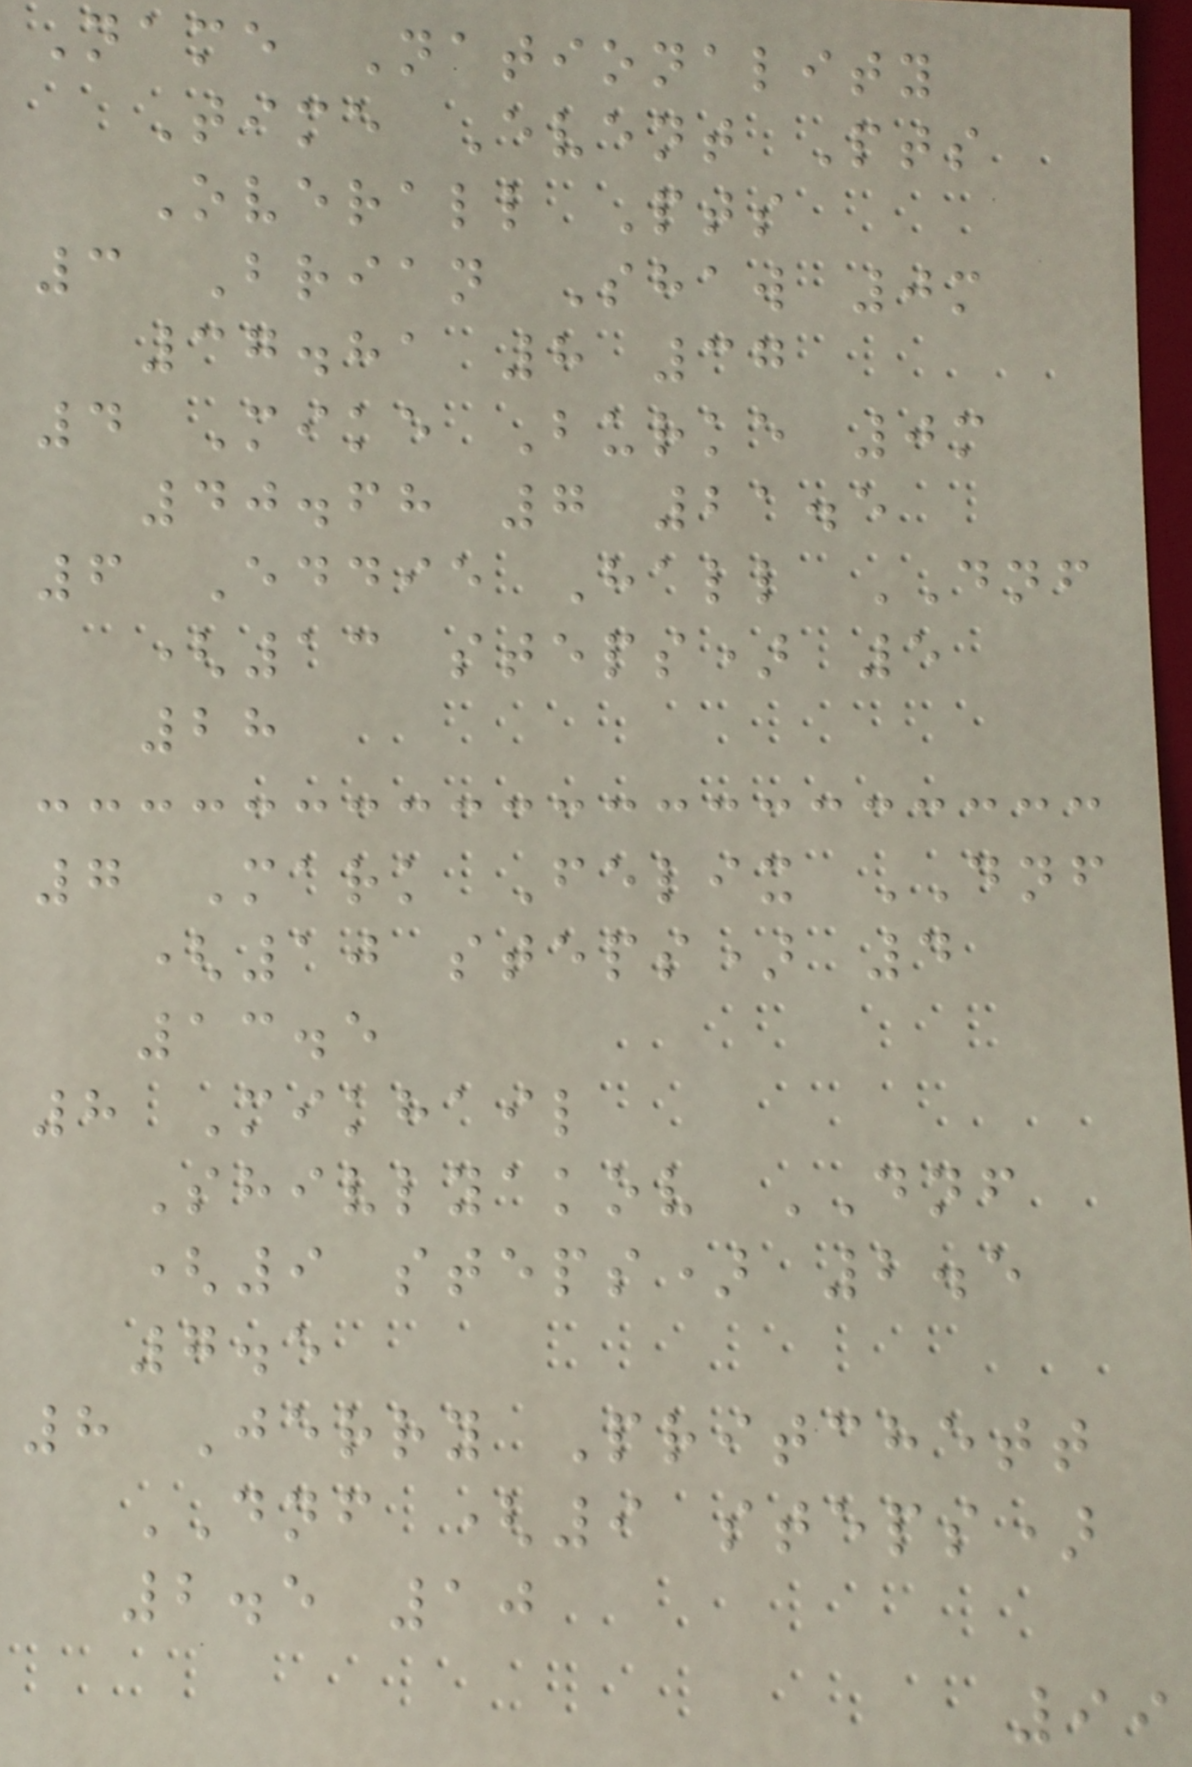Name Nationality
Time Event Pts
Overall Pts
3 Brian Shaw 0m
37.81 8 37
4 Mike Burke 0m
40.68 7 21.5
6 Eddie Hall DNF
(13 steps) 5
28
7 Mark Felix DNF
(10 steps) 4
13.5
8 Mikhail
Shivlyakov DNF
(9 steps) 2.5
7.5
8 Jerry Pritchett
DNF (9 steps)
2.5 10
99
